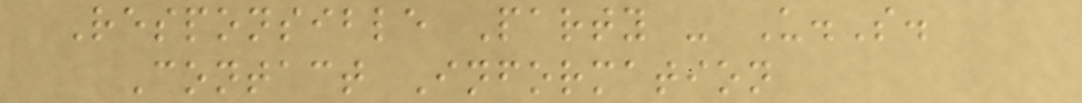Responsible Party - U.S.
Contact Information
